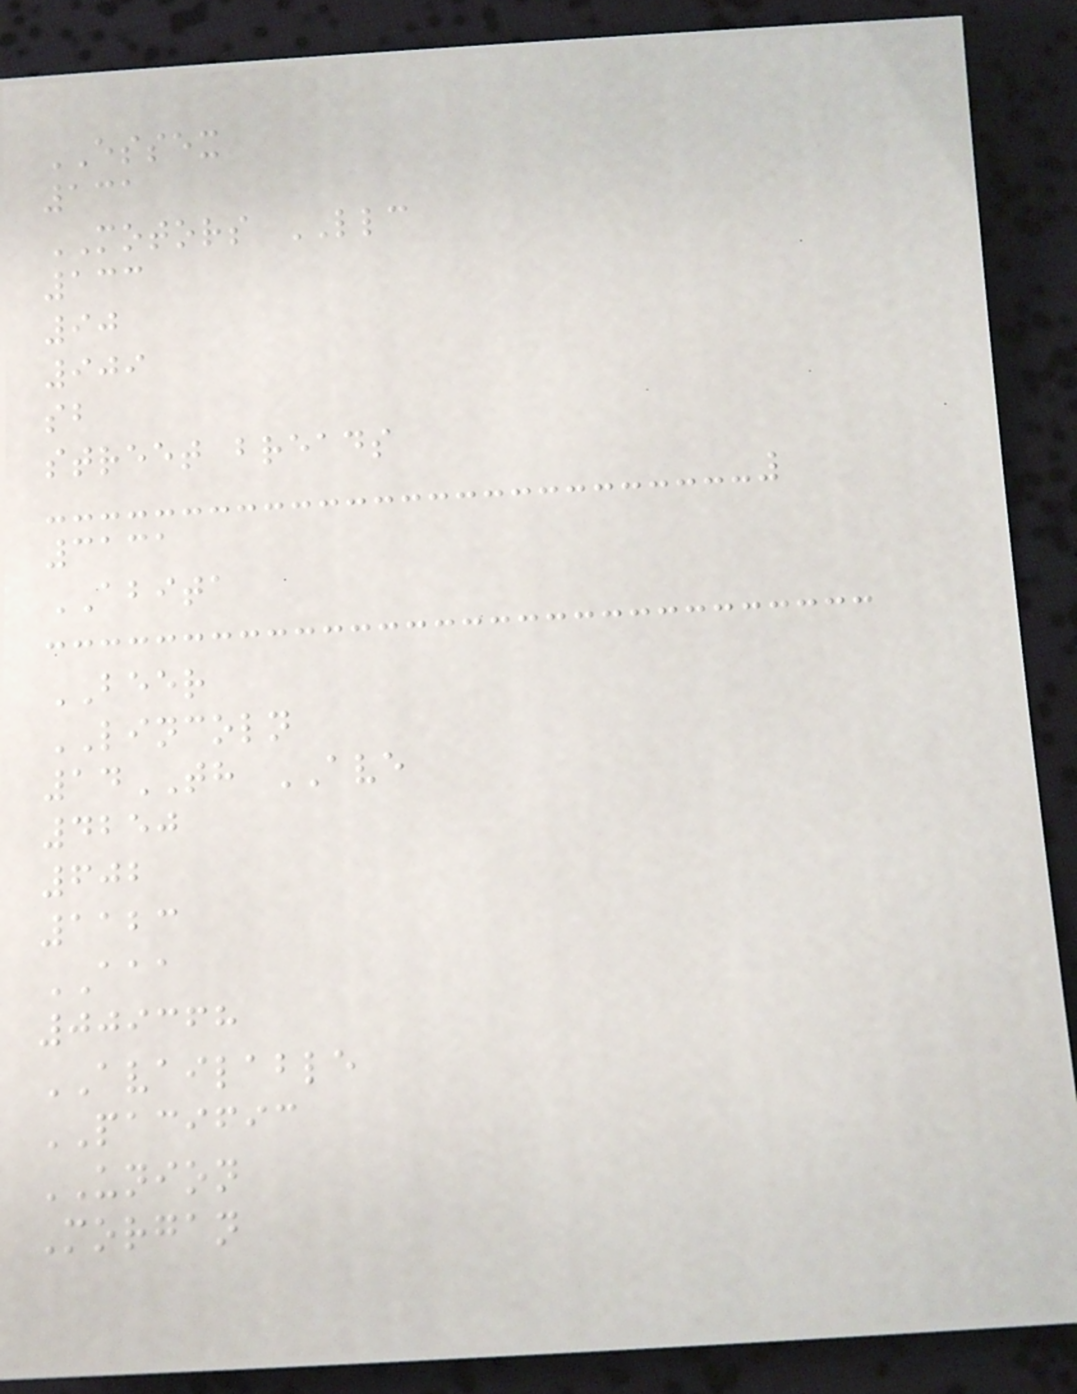ESSEX
131
MOTORS LLC
133
90
909
sb
street breads
3131
ABITA
BEER
LINCOLN
14TH AVE
4250
602
1123
AAA
009368
AVAILABLE
PACIFIC
UNION
Morgan
